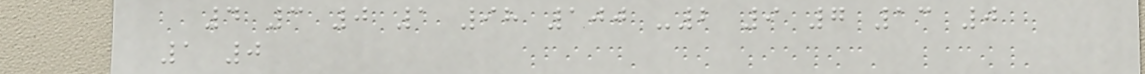4 3 0 1 98 100 -2 9 7 13 0
1 0
